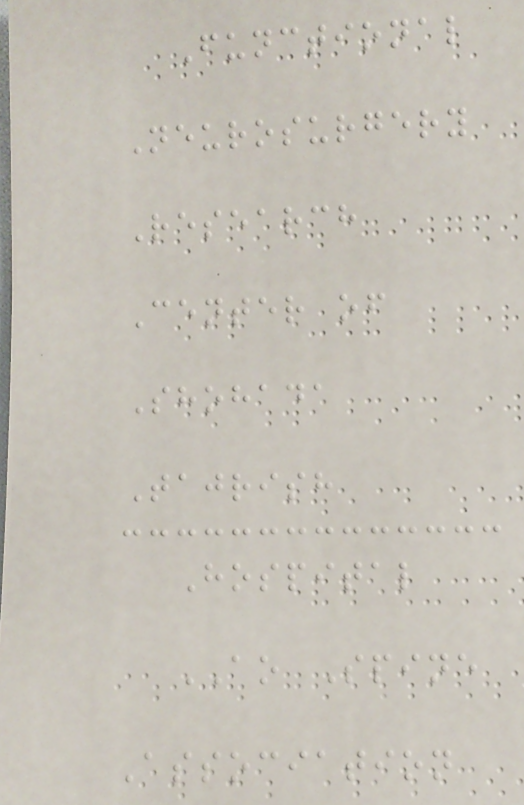Functional
Neurosurgery
Research
Center of
Shohada
Tajrish
Hospital
AO Spine
Association
